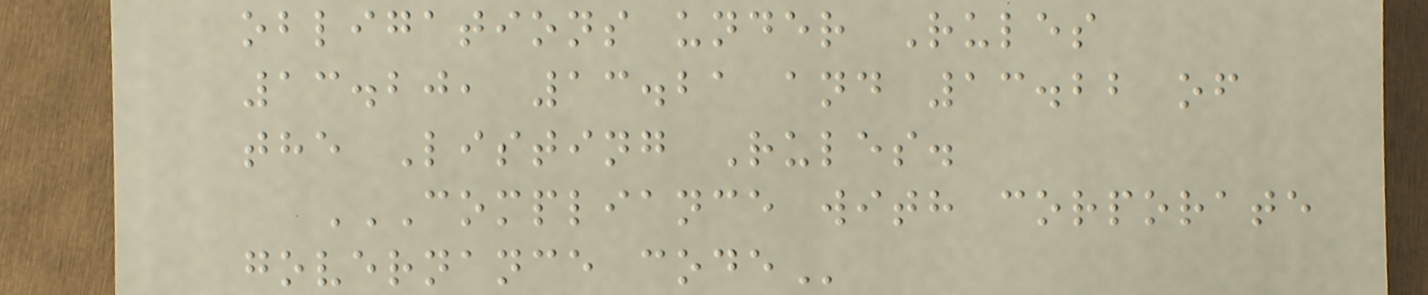obligations under Rules
13.20, 13.21 and 13.22 of
the Listing Rules.
COMPLIANCE WITH CORPORATE
GOVERNANCE CODE
